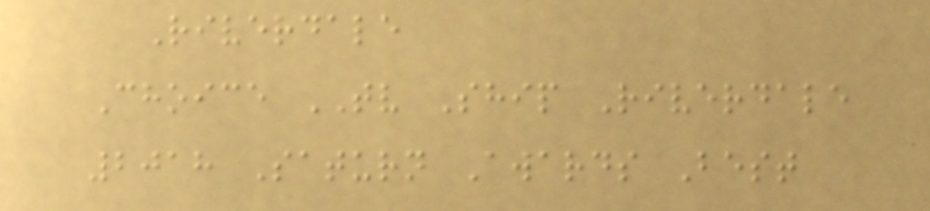Riverdale
Choice TV Ship Riverdale
2018 Saturn Awards Best
